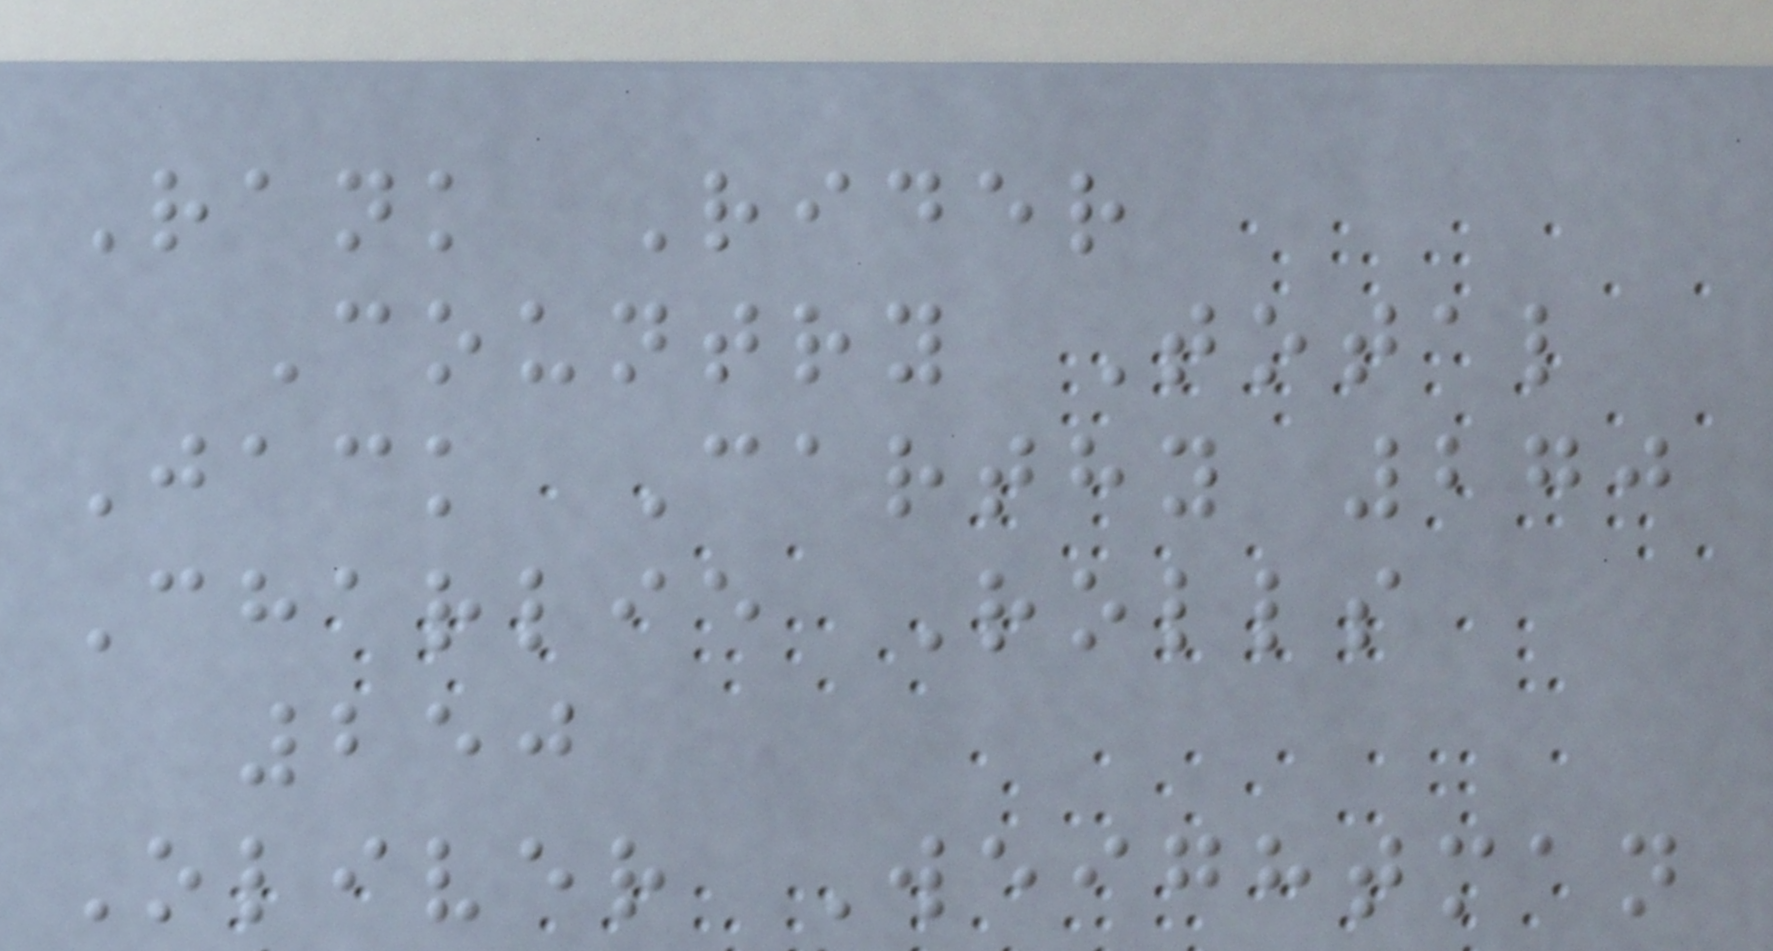Rank Rider
Country Total
Jack Carthy 270
Charlie Rolls
250
Oliver Weightman
